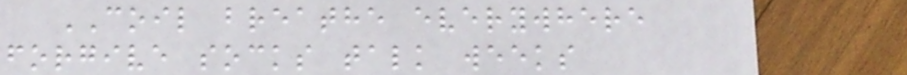COIL breathe everywhere
forgive socks talk weeks
